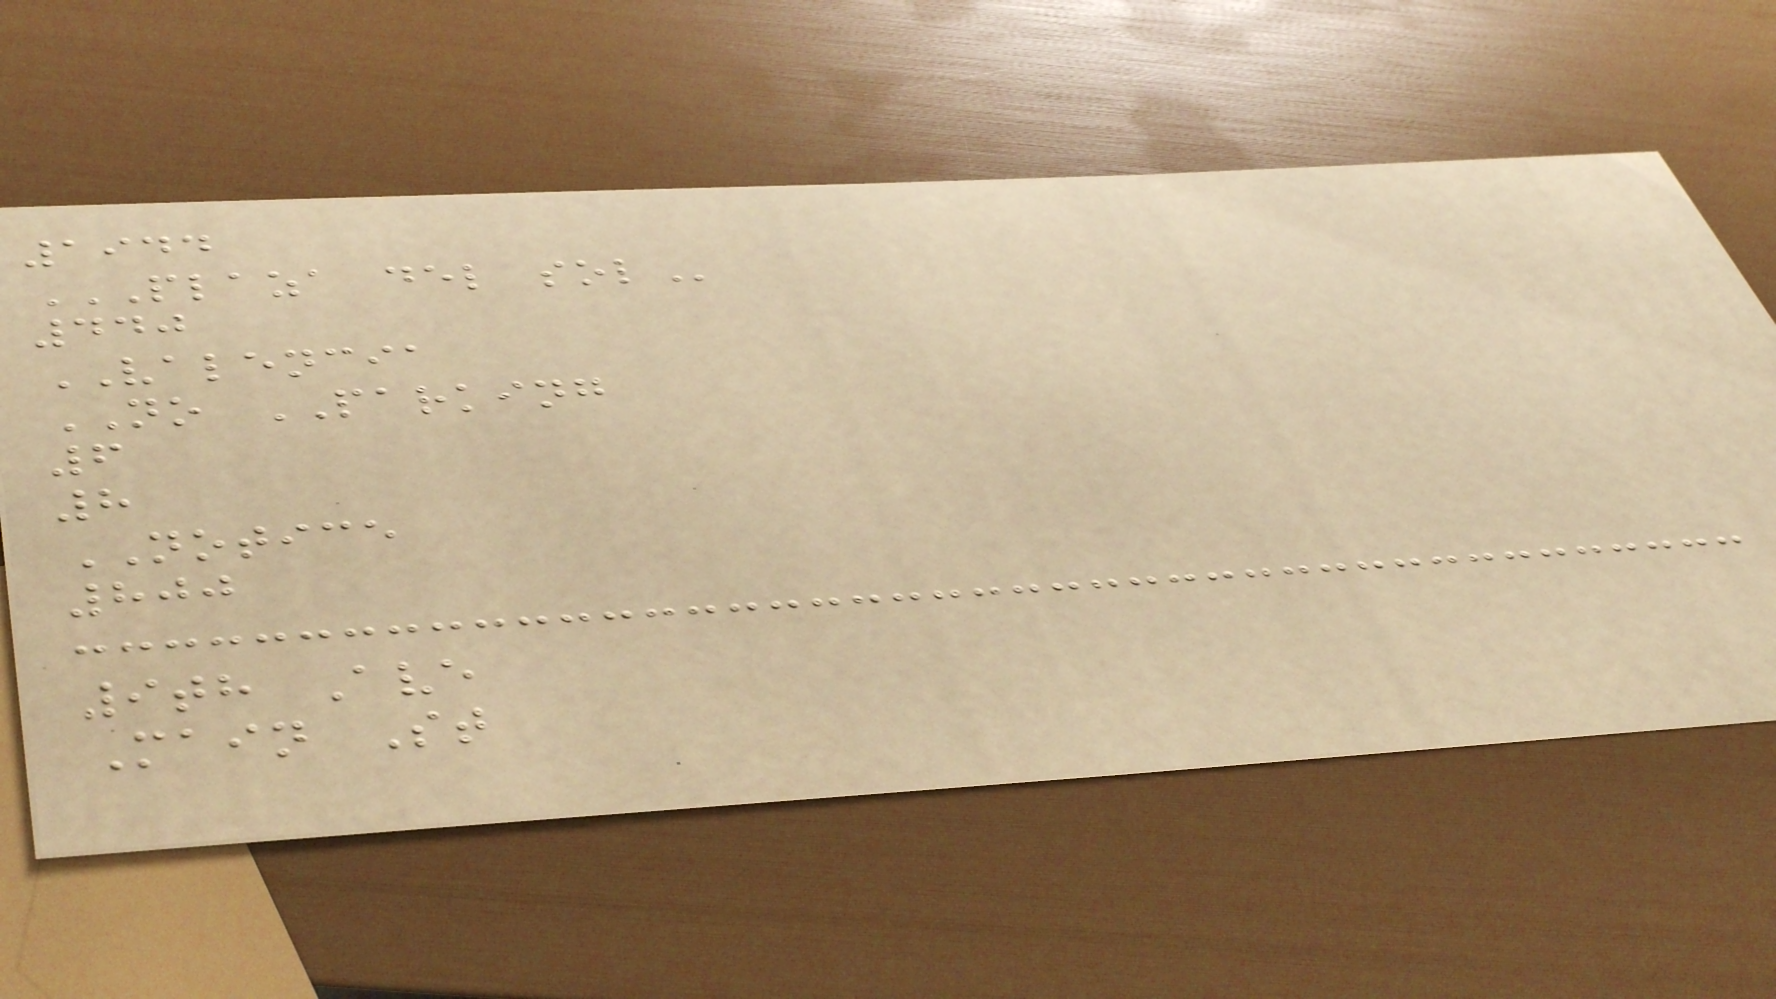1944
PLAZA DEL SOL
440
VALENCIA
NO PARKING
6
8
NOTICE
800
9th Ave
Main St
